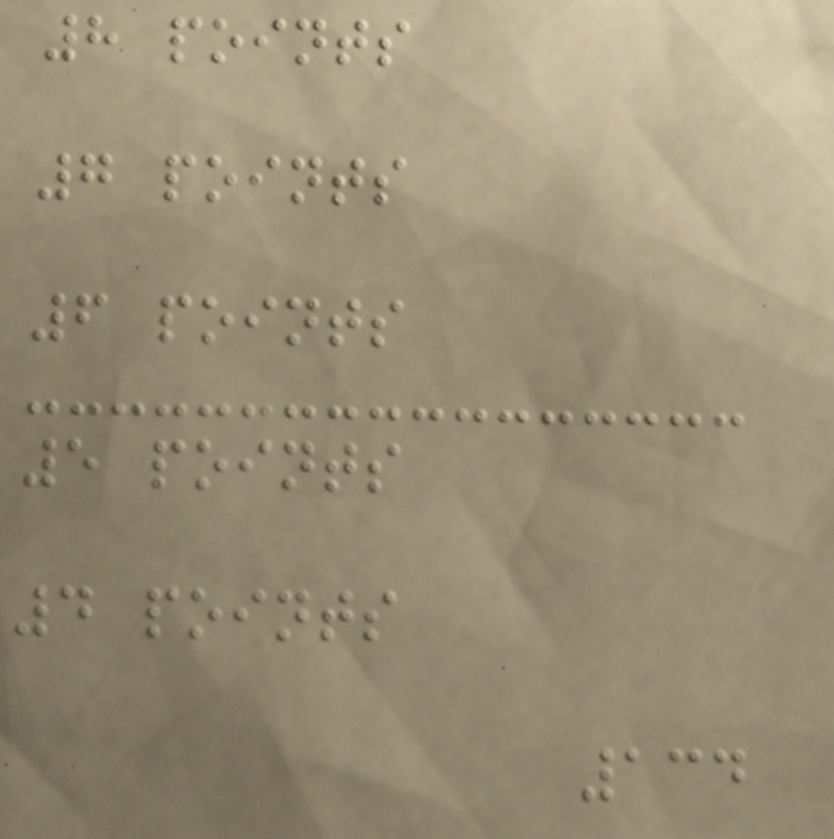8 points
7 points
6 points
5 points
4 points
134
